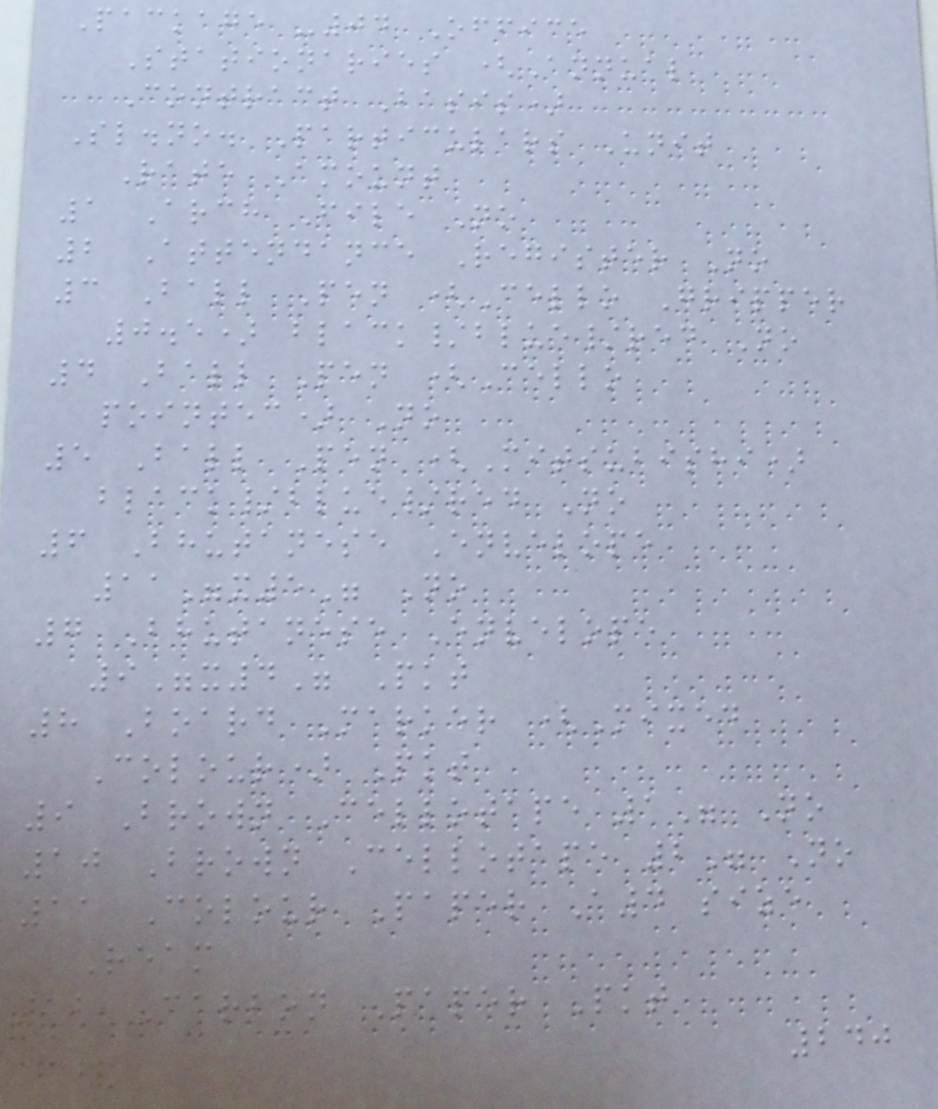Package -04 Office
Stationaries (Annual
Contract Basis)
Sl.no. Particulars Unit
Rate Amount
1 Arch File No
2 Attendance Register No
3 Ball Pen (Cello Gripper
0.5) black/blue/red No
4 Ball Pen (Cello
pointec) No
5 Ball Pen (Mitsubishi)
black/blue/red No
6 Bhutanese Envelope
11"x5" No
7 Bhutanese Envelope
9"x4" Pkt
8 Board Marker (Mixed
Colour) Pkt
9 Brown Cellotape 1" No
10 Brown Cellotape 2" No
11 Colour Paper A4 size
Ream
12 Carbon Paper Pkt
240
